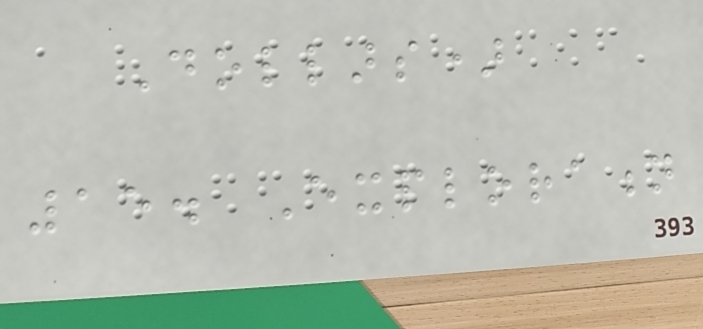Dollars)
15. Exploration
